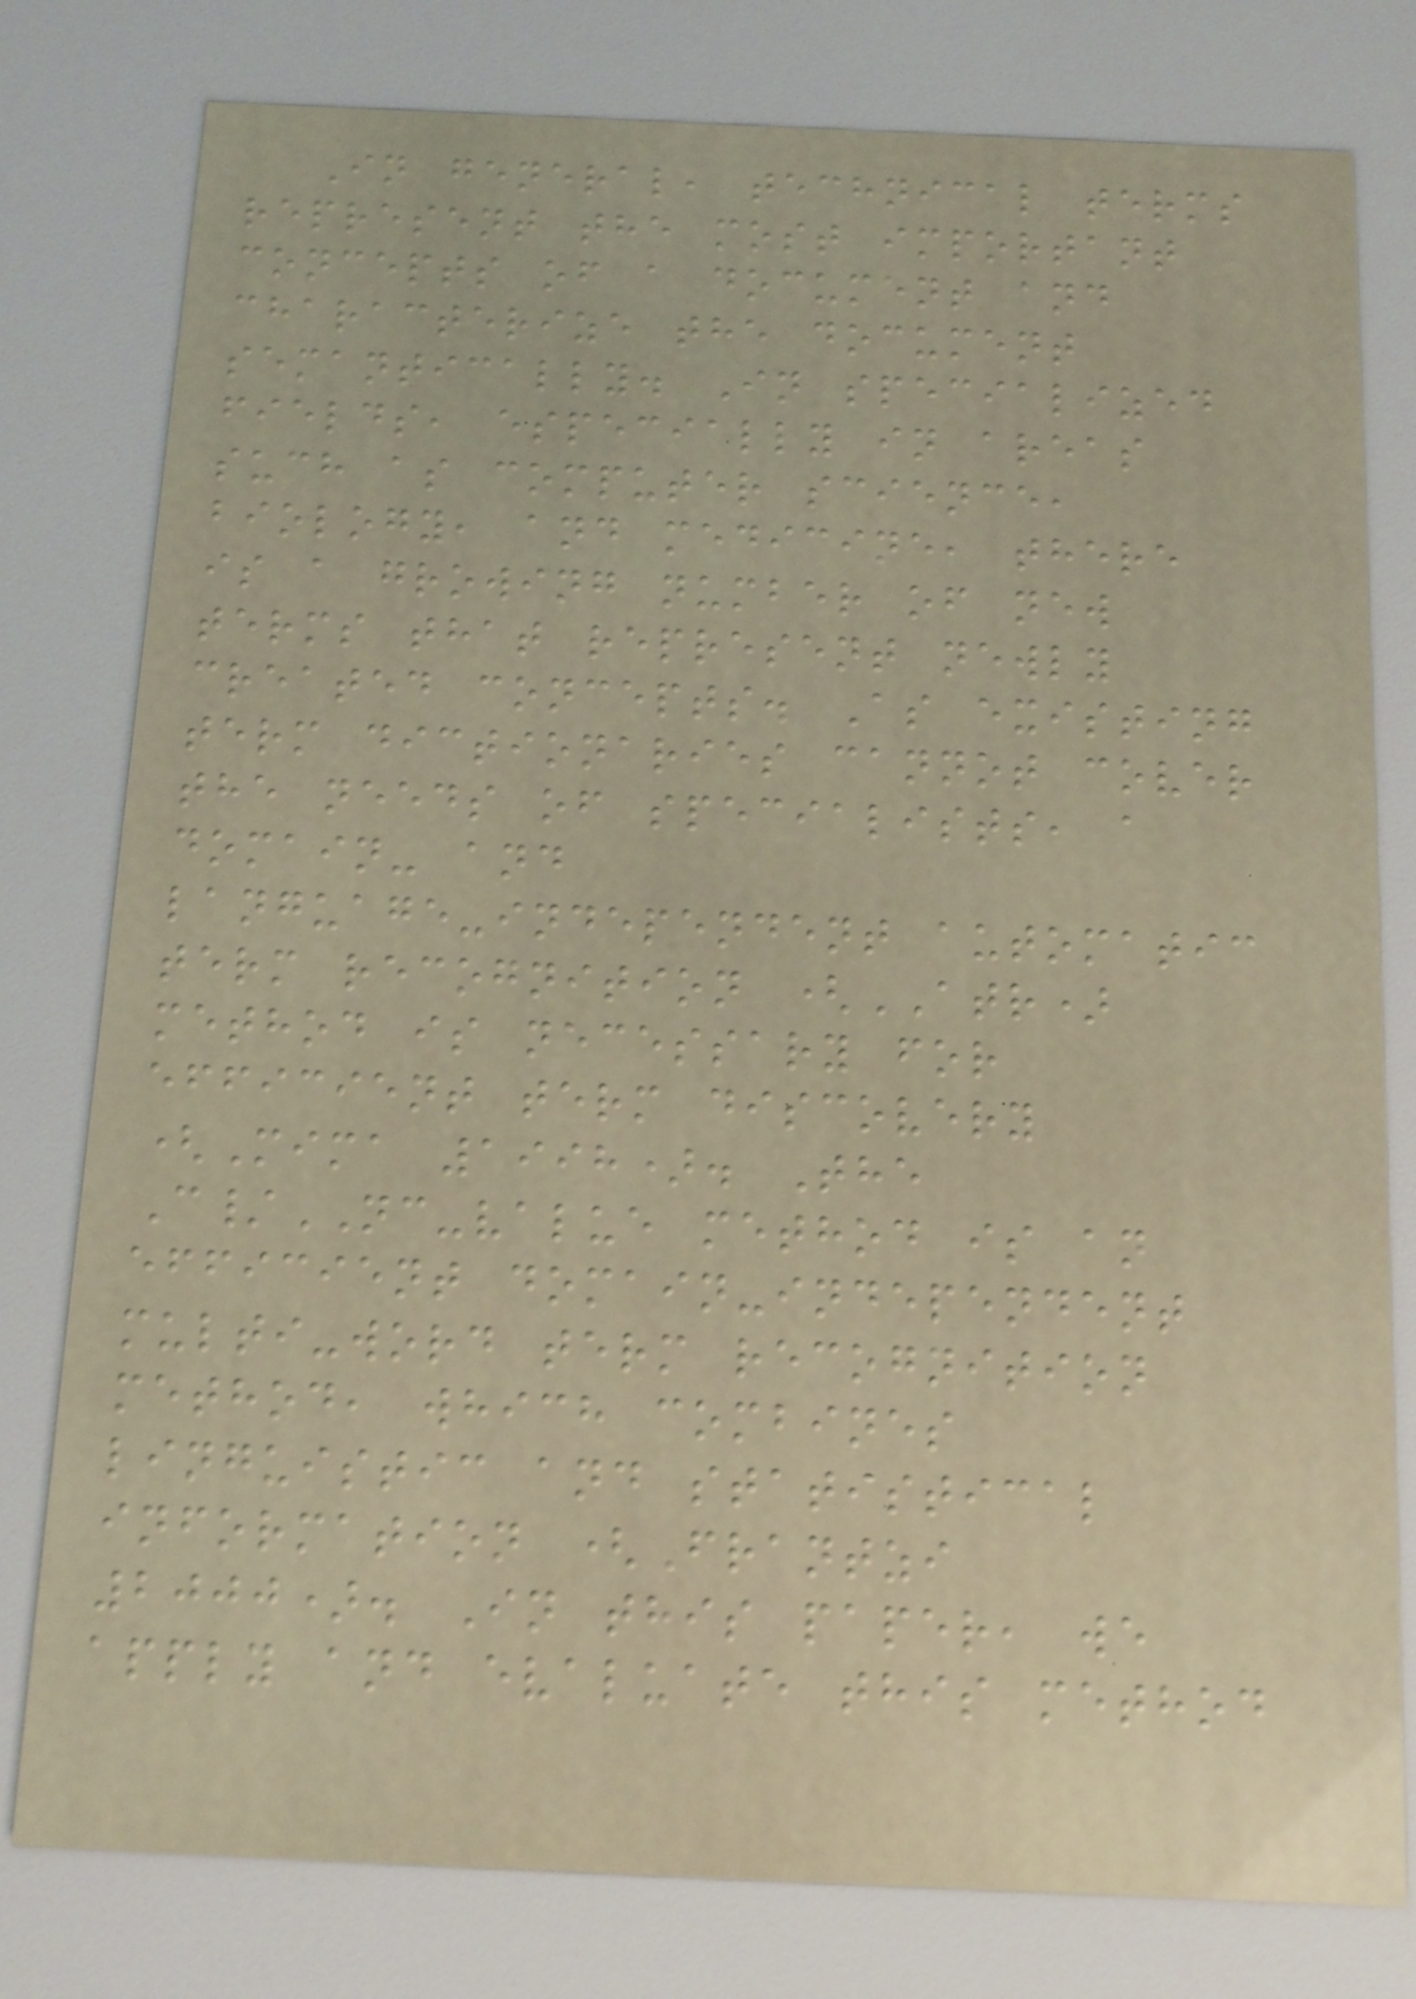In general, technical terms
represent the most important
concepts of a document and
characterize the document
semantically. In specialized
fields, especially in areas
such as computer science,
biology, and medicine, there
is a growing number of new
terms that represent newly
created concepts. As existing
term dictionaries cannot cover
the needs of specialists, a
domain- and
language-independent automatic
term recognition (ATR)
method is necessary for
efficient term discovery
(Mima 1998). The
C/NC-value method is an
efficient domain-independent
multi-word term recognition
method, which combines
linguistic and statistical
information (Frantzi
2000). In this paper, we
apply and evaluate this method
